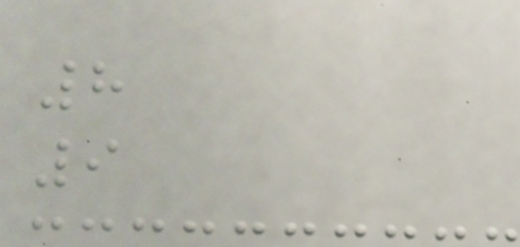8
9
